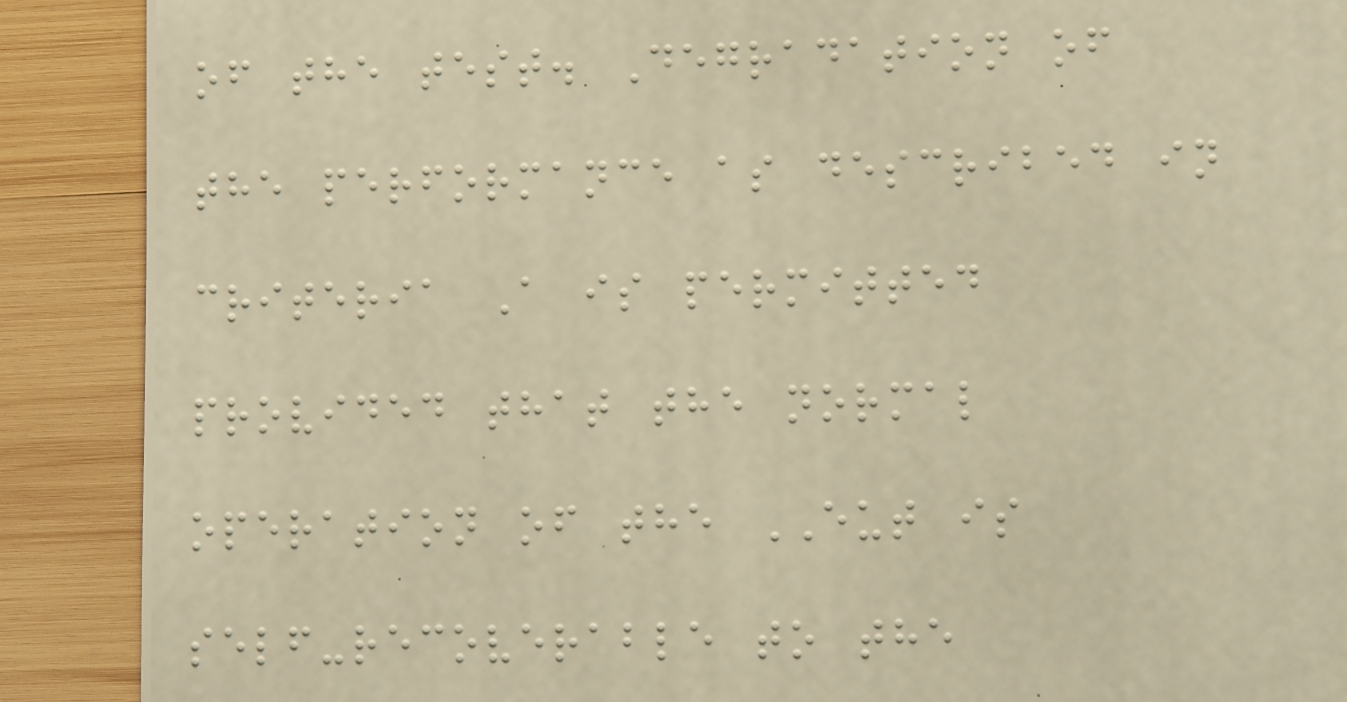of the test. Degradation of
the performance as described in
criteria A is permitted
provided that the normal
operation of the EUT is
self-recoverable to the
